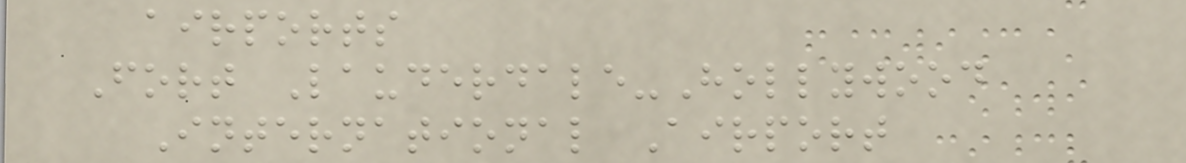airports
Fort Lauderdale-Hollywood
International Airport
